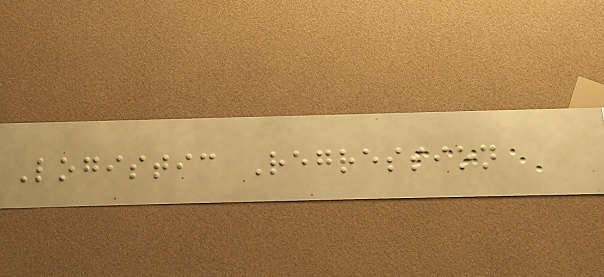Logistic Regression
